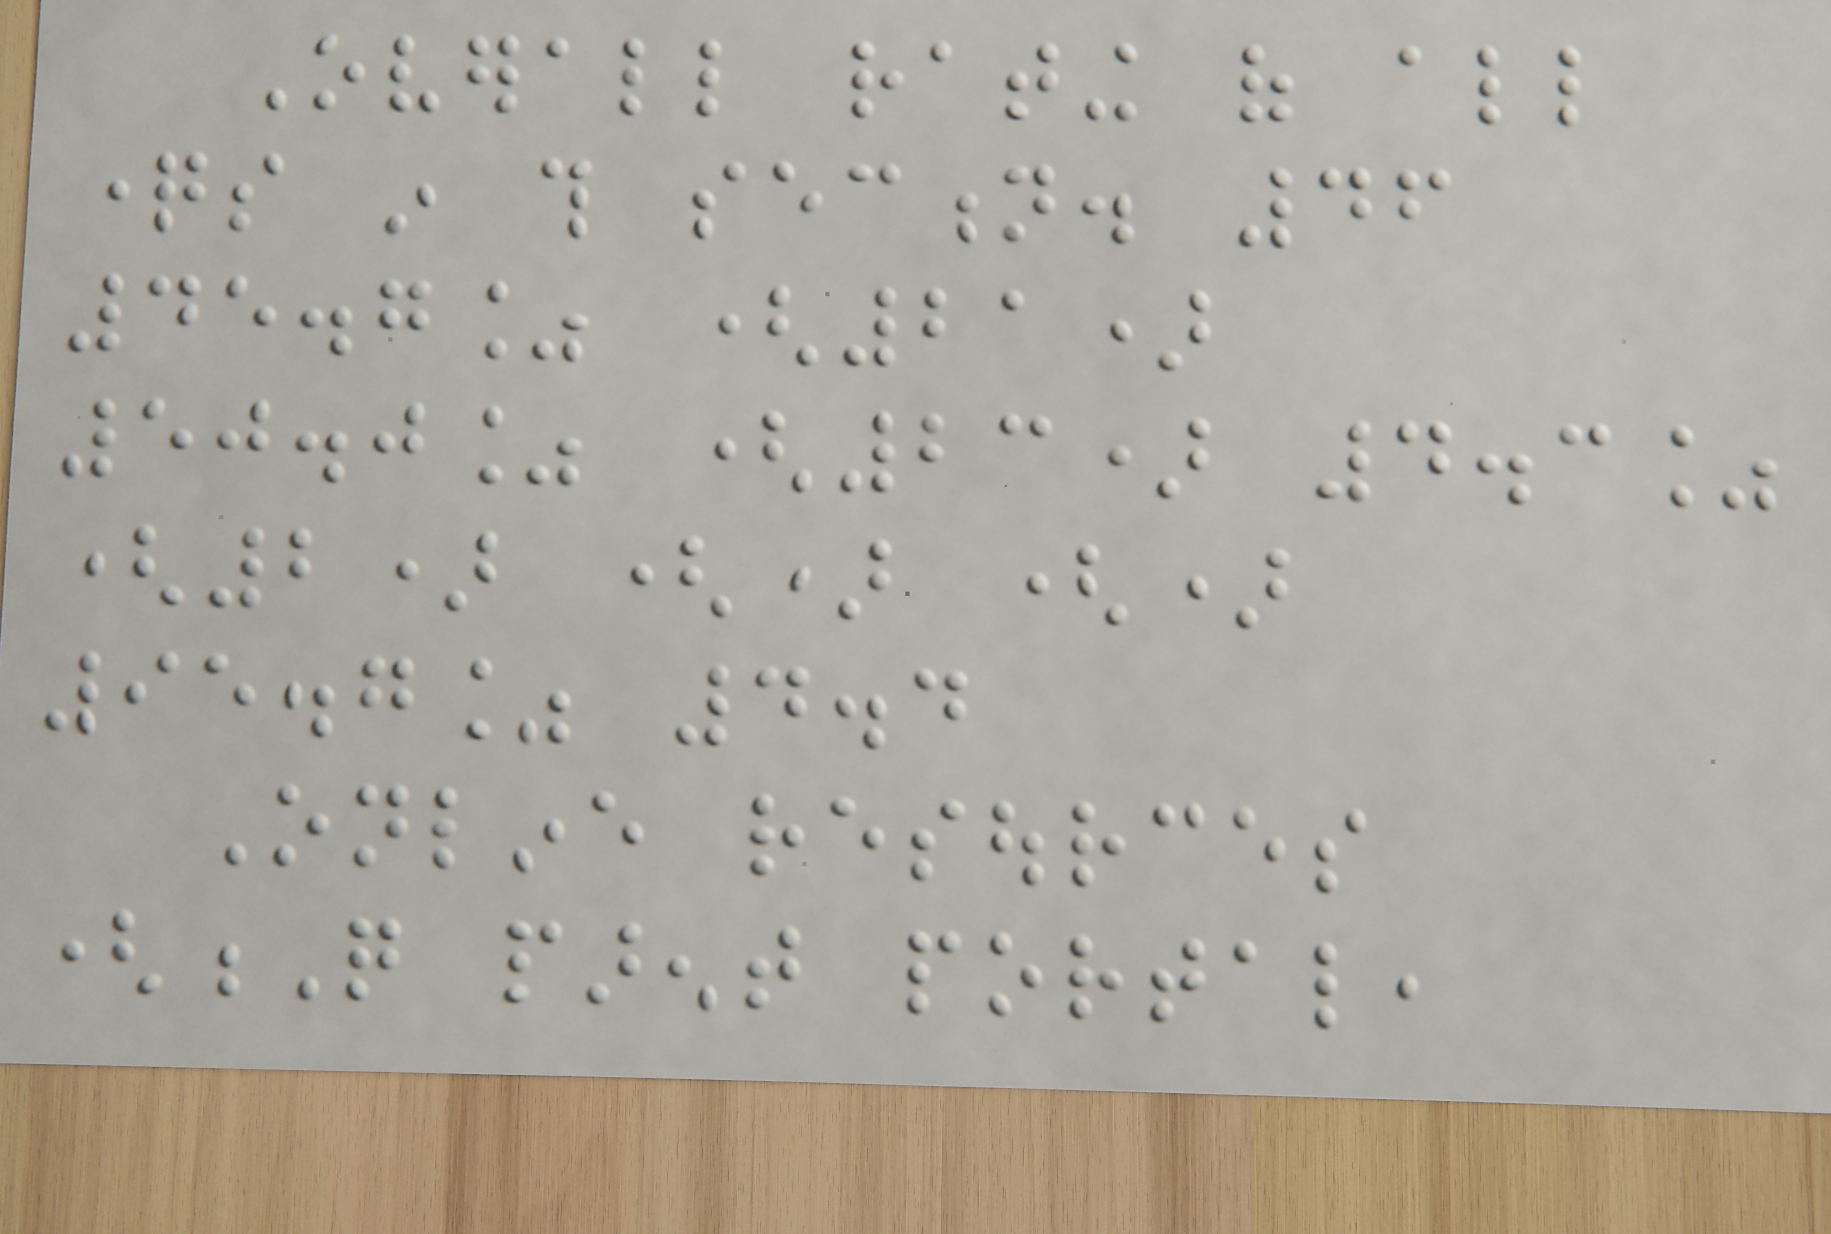Overall rating of all
questions in this section. 46
45.7% (21)
50.0% (23) 4.3%
(2) () ()
95.7% 4.4
Online resources
(Q parent portal,
